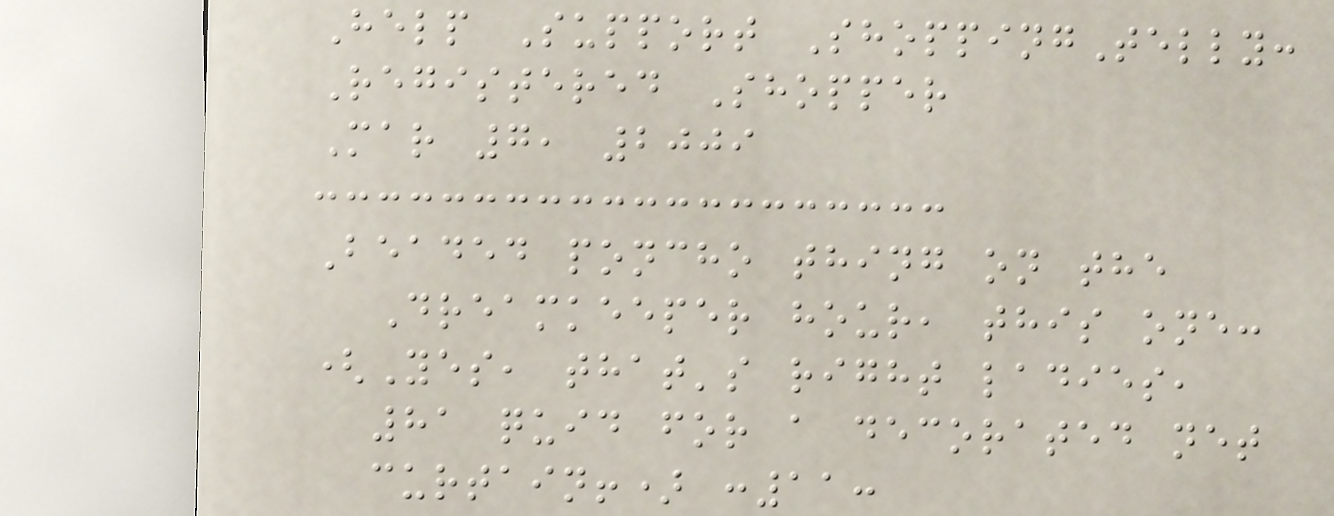Help Support ShoppingTelly:
Registered Shopper
Mar 7, 2009
Beaded poncho thing on the
Dreamkeeper hour, this one:
(Yes, that's right ladies,
81 quid for a decorated net
curtain!) :11:
